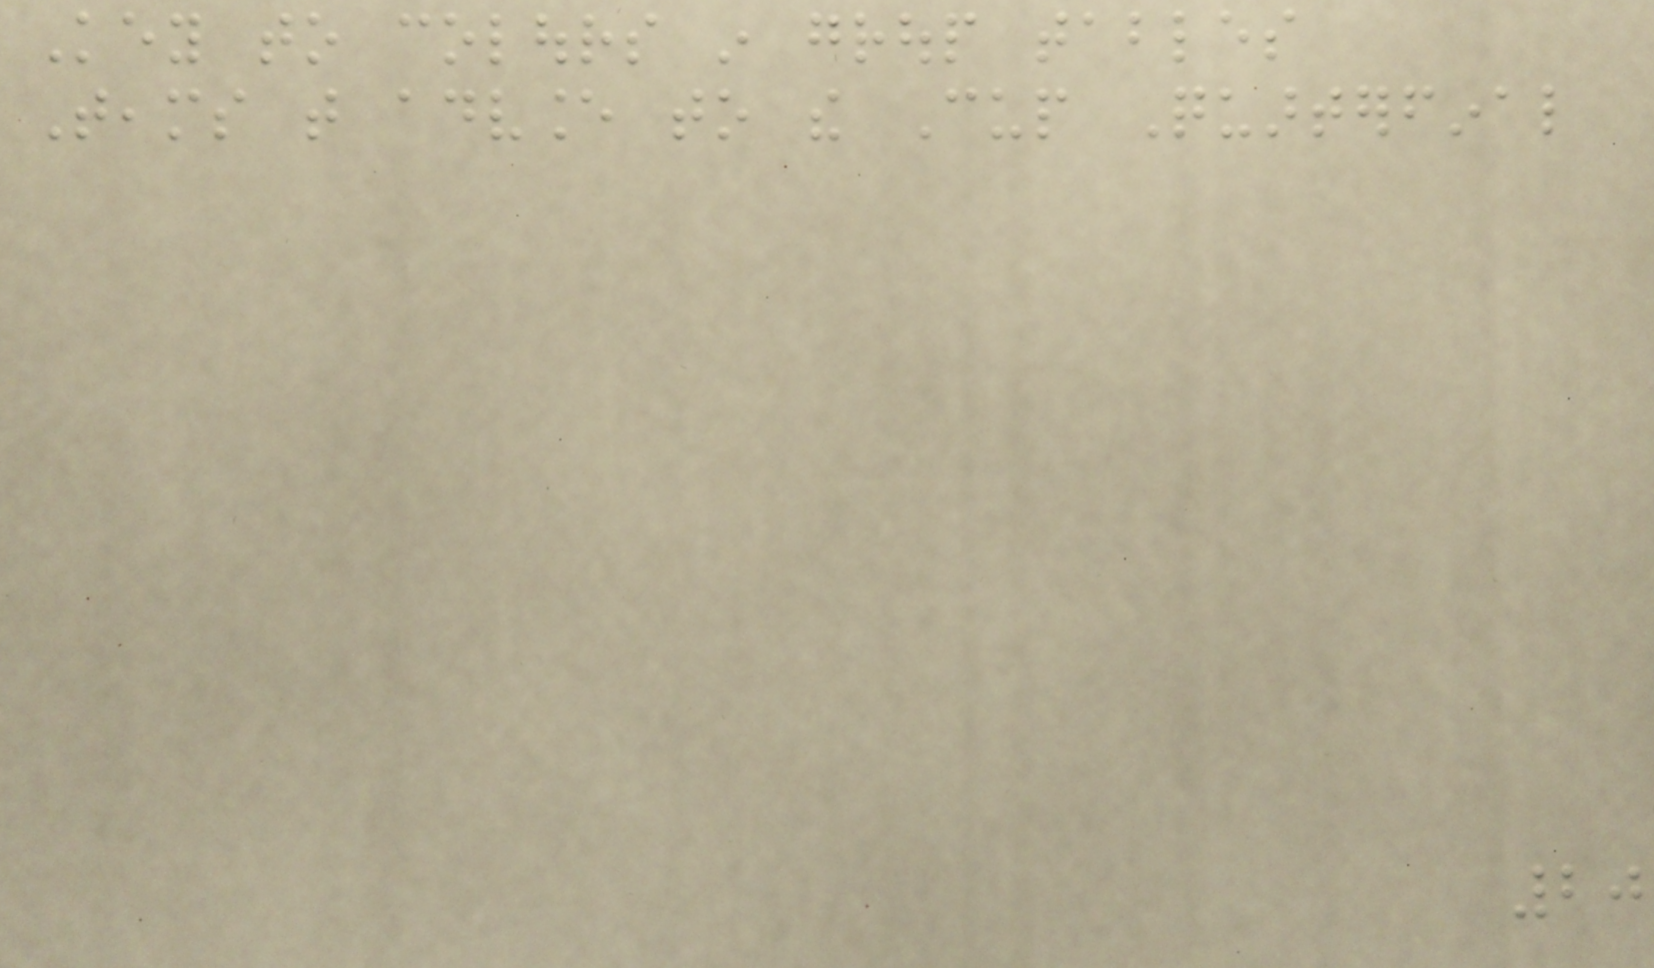Key to colours in group tables
Teams that advance to the Cup Quarterfinal
20
